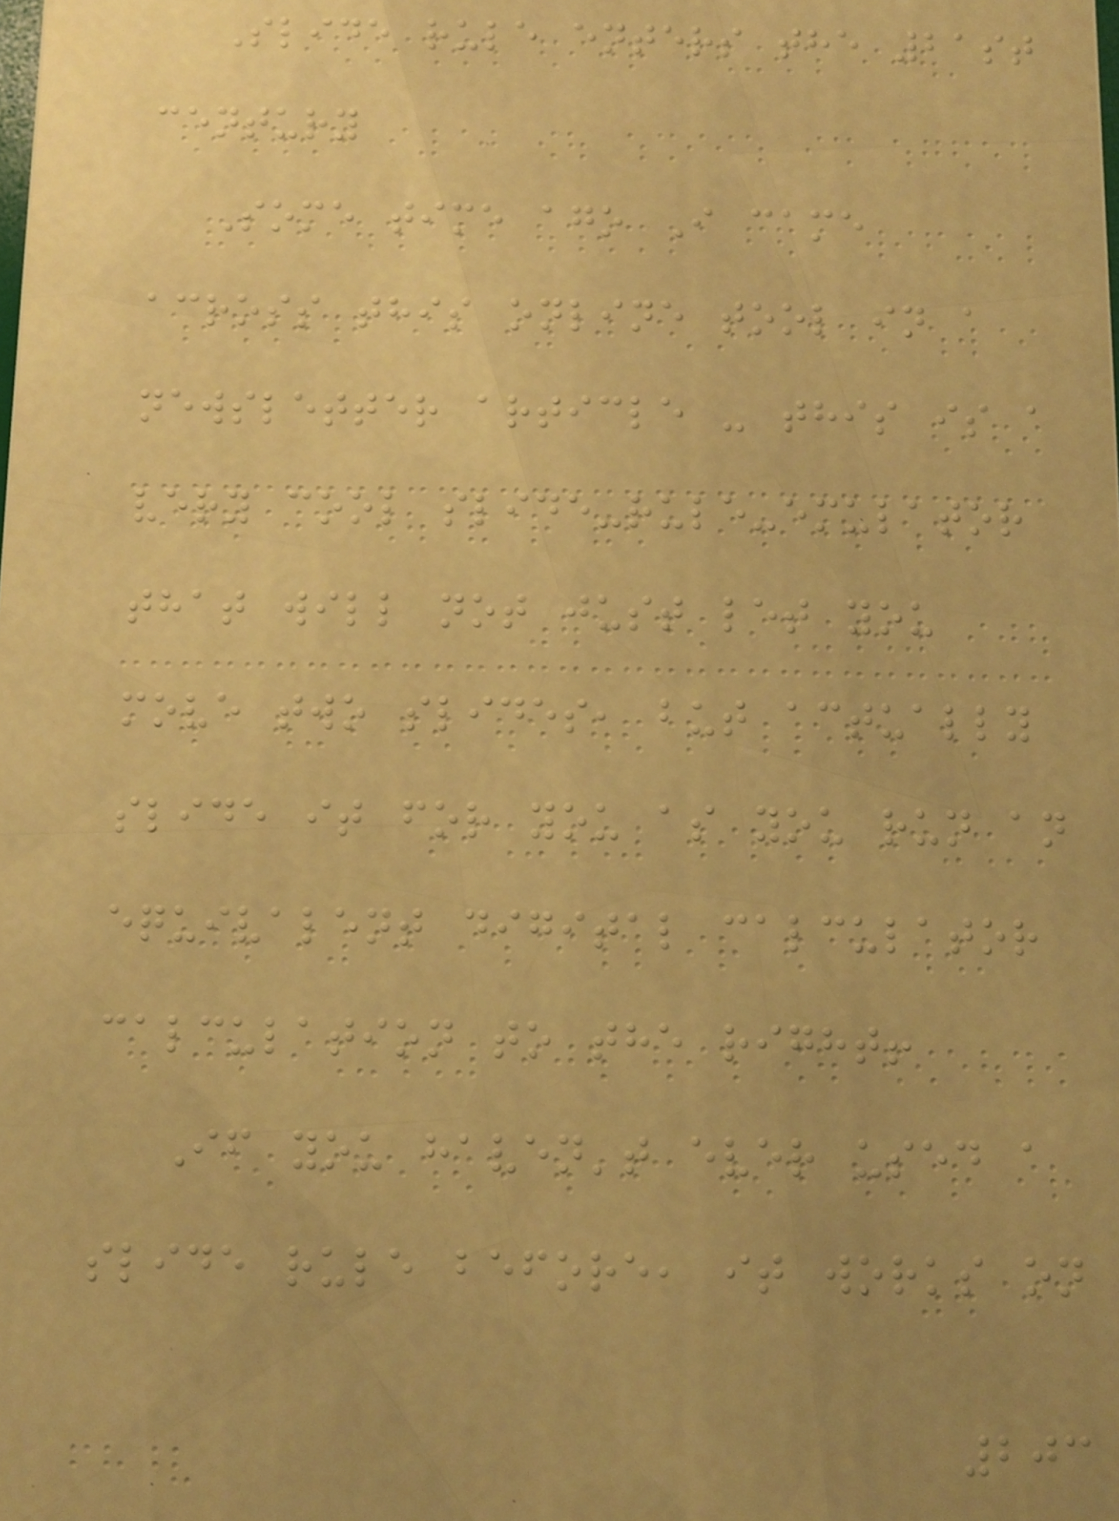Slide rule enters the 21st
century
Some time ago I came
across this online tool in a
newsletter article - this is a
very cool slide-rule-emulator
that will not just let you
move two slides, but actually
slide it for you as you run an
equivalent digital calculator
calculation to the right!
If you haven't ever used a
slide rule before, it works on
203
